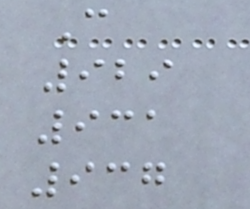C
929
931
937
